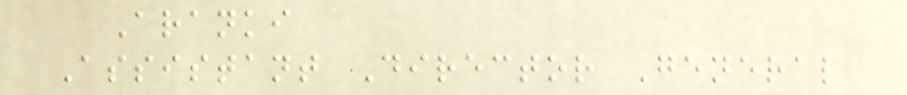Aranki
Assistant Director General
